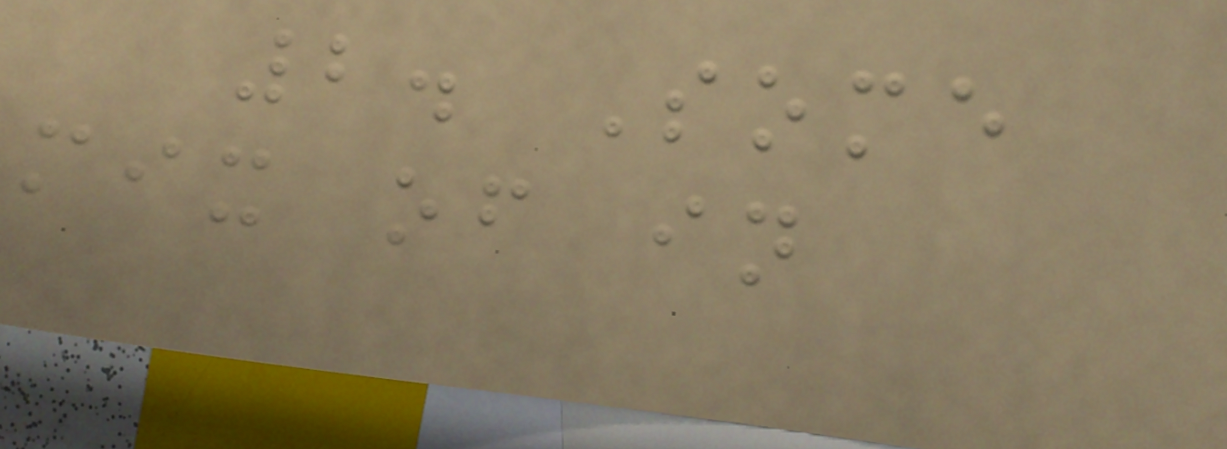2. Some
mix of in
